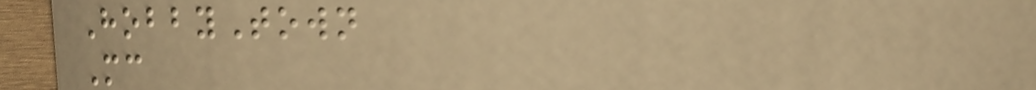HobbyTown
Mc
